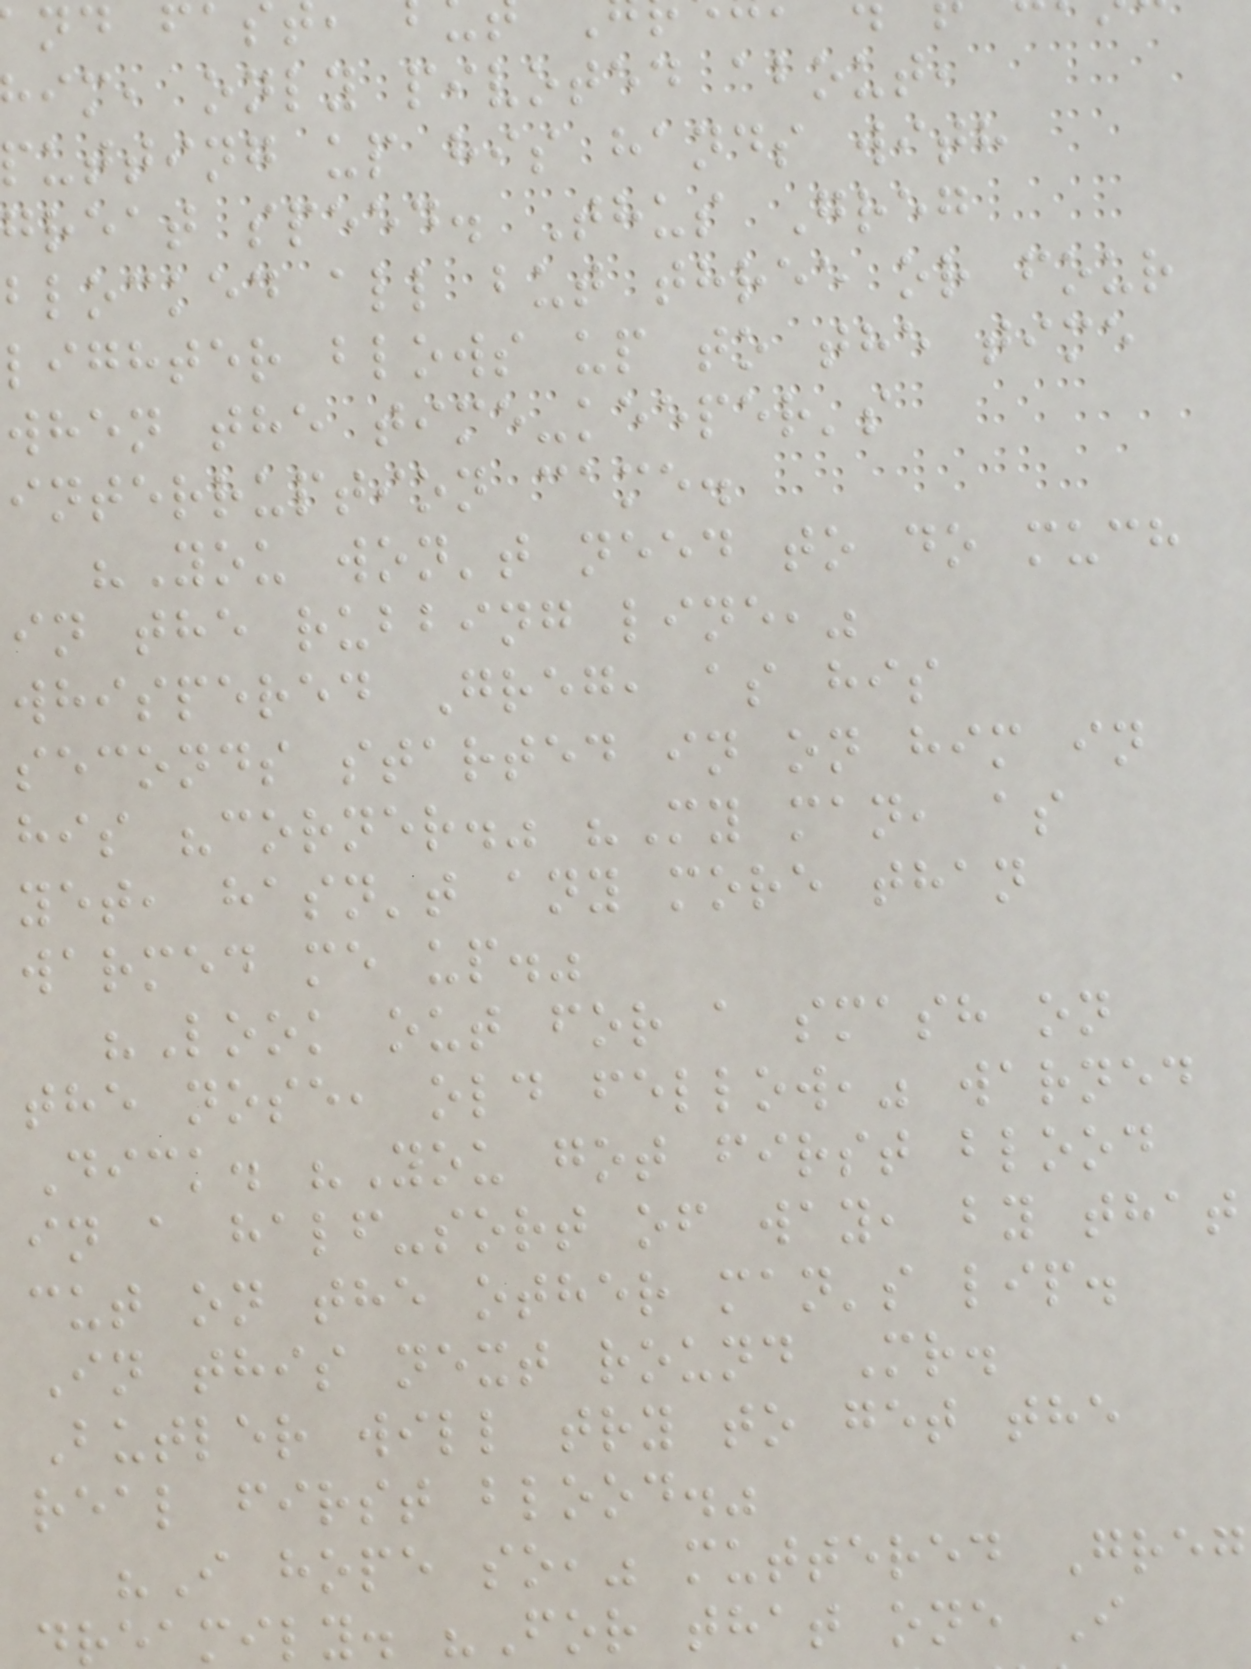im, only pivoted about,
putting up his hands with
great speed. Thus Greg
blocked all but three or four
lighter blows up to the time
when the time-keeper's
interruption came.
"You won't need to do much
in the rubbing line,"
whispered Greg, as his
seconds started in on him in
his "corner." "My man, as
yet, hasn't any more than
warmed me up."
"Look out for a smash on
the nose, old fellow," warned
Dick. "You got first blood
in a half-sort of way, by that
cut on the other man's lip.
In this next round Mr.
Butler will try to get the
real first blood."
"I hope so," muttered Greg
dreamily. "For that one I
